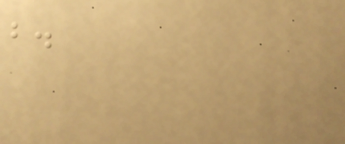b.
